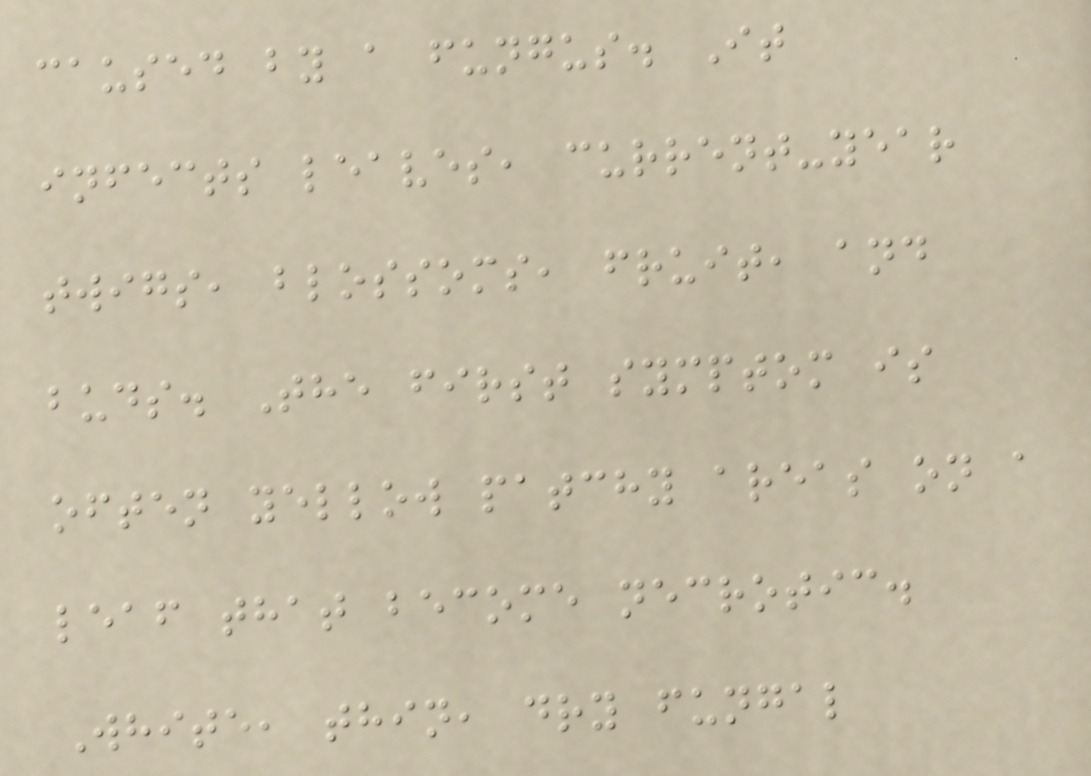caused by a fungus. It
infects leaves, current-year
twigs, blossoms, fruit, and
buds. The first symptom is
often yellow patchy areas on a
leaf that become necrotic.
White, thin, dry fungal
